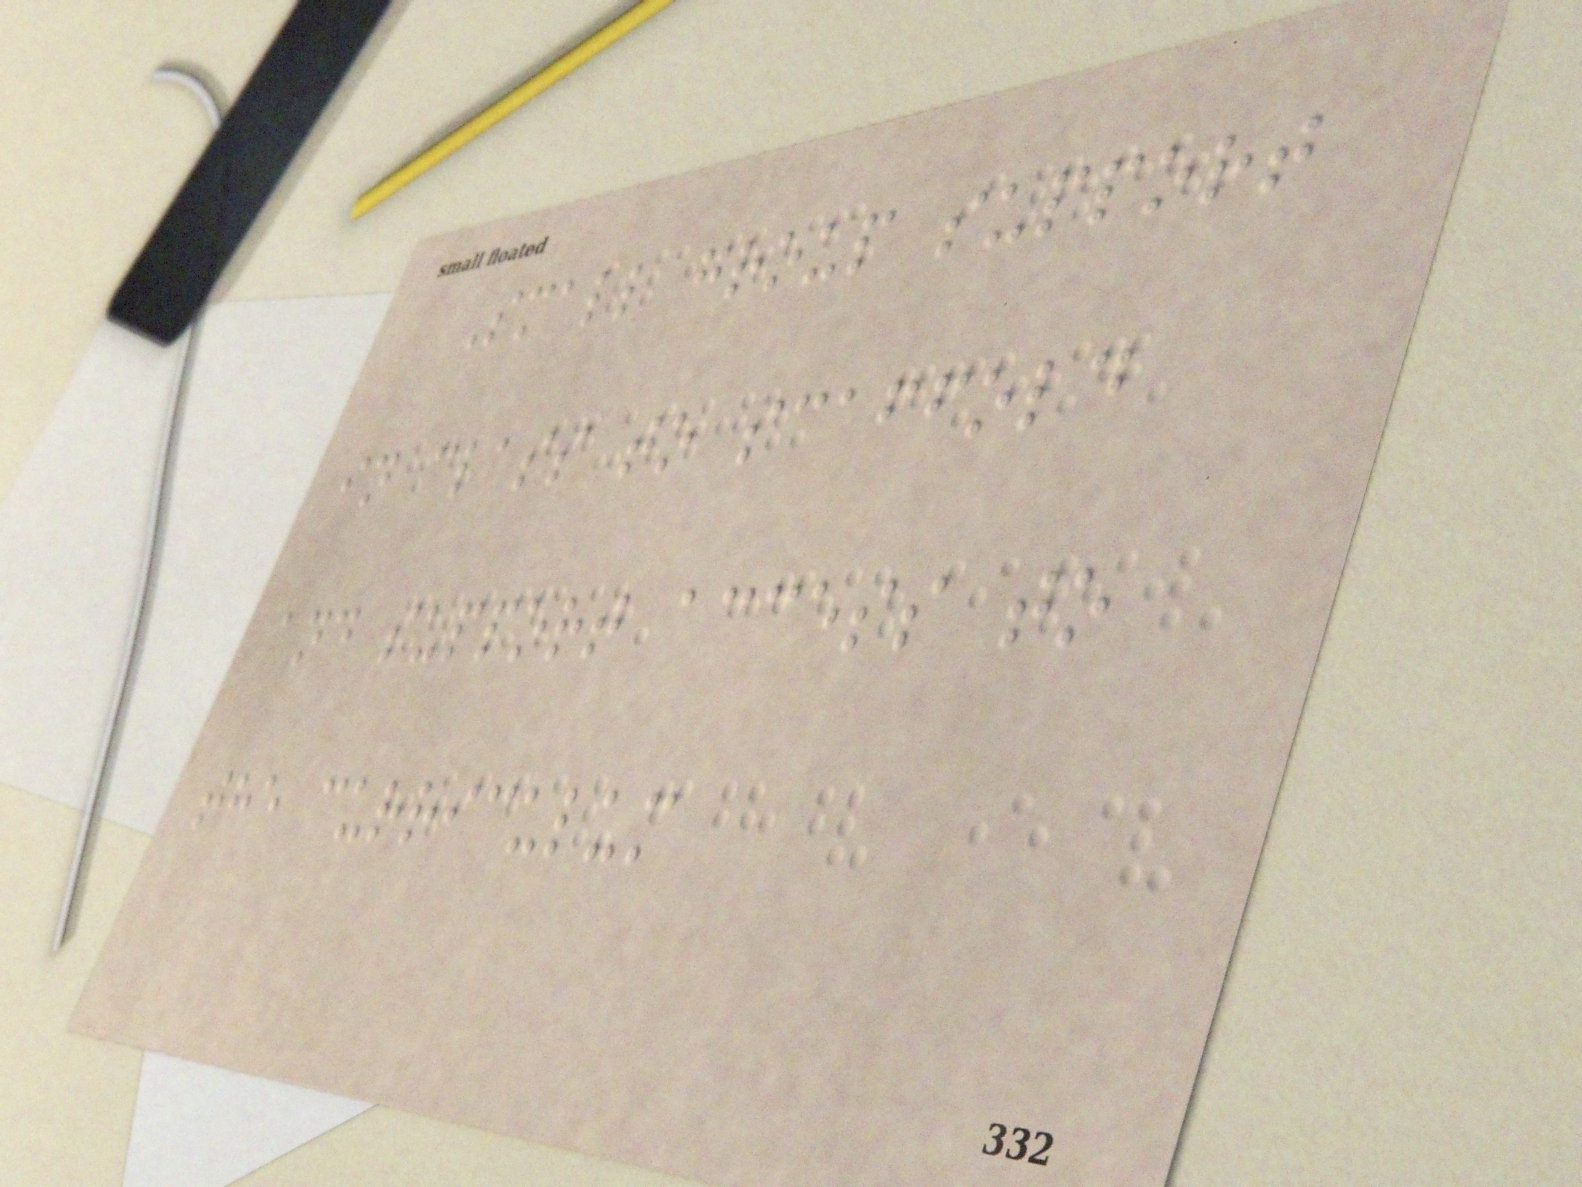Small group support
in class to scaffold
and support access to
the curriculum
